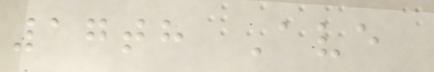17th Ave
